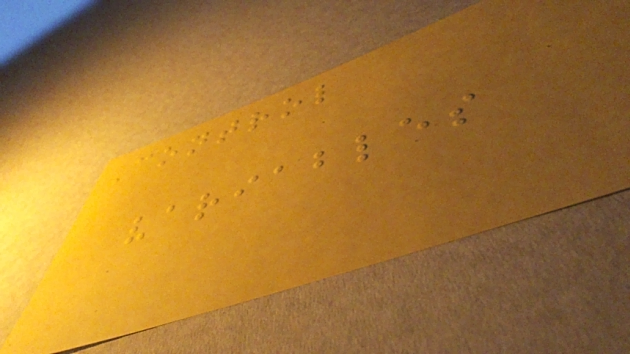Control
variables
